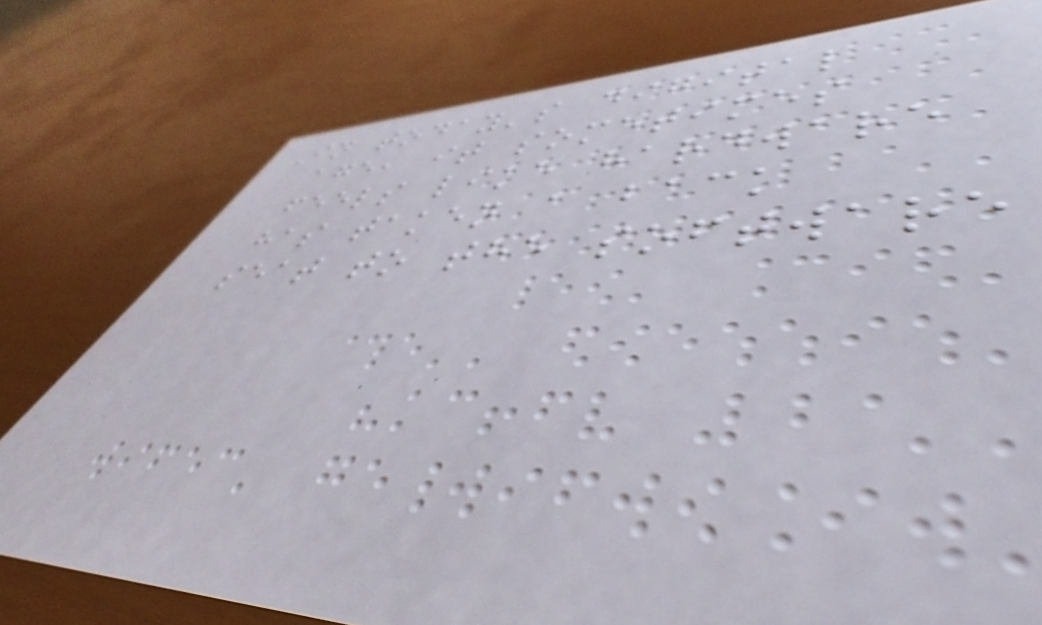In today's digital
age, it sometimes
feels like hardware
has taken a back
seat to the software
